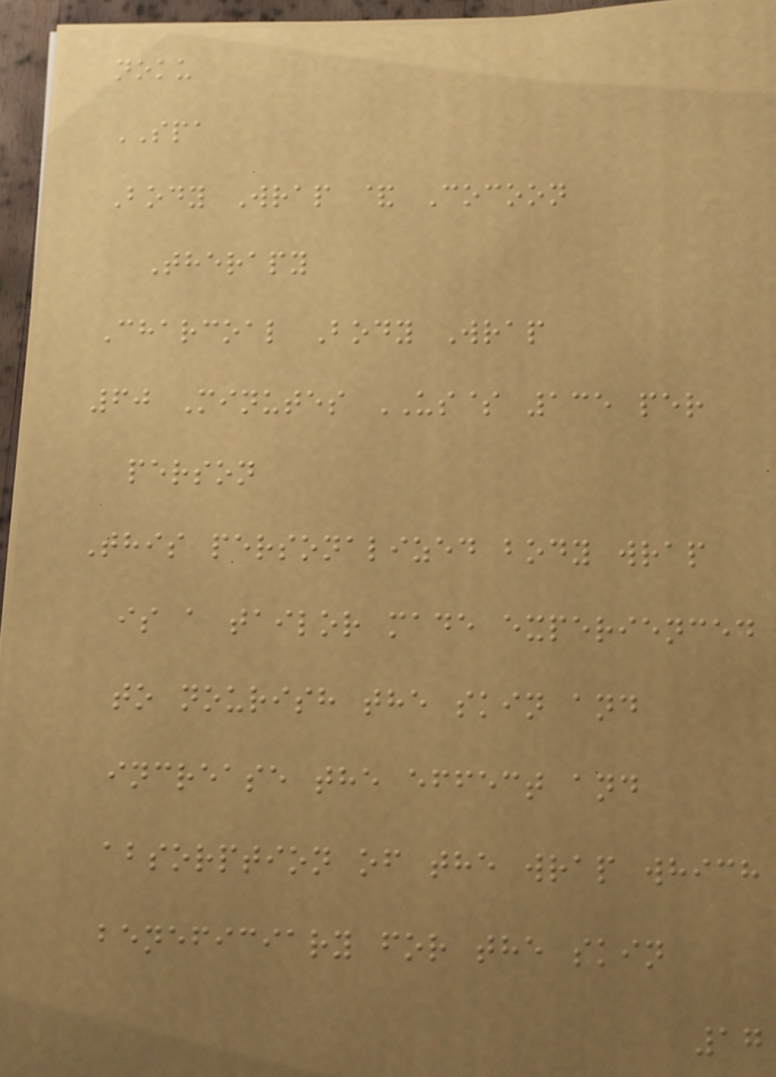noku
SPA
Body Wrap & Cocoon
Therapy
Charcoal Body Wrap
60 Minutes US$ 135 per
person
This personalized body wrap
is a tailor made experienced
to nourish the skin and
increase the effect and
absorption of the wrap which
beneficiary for the skin
17
